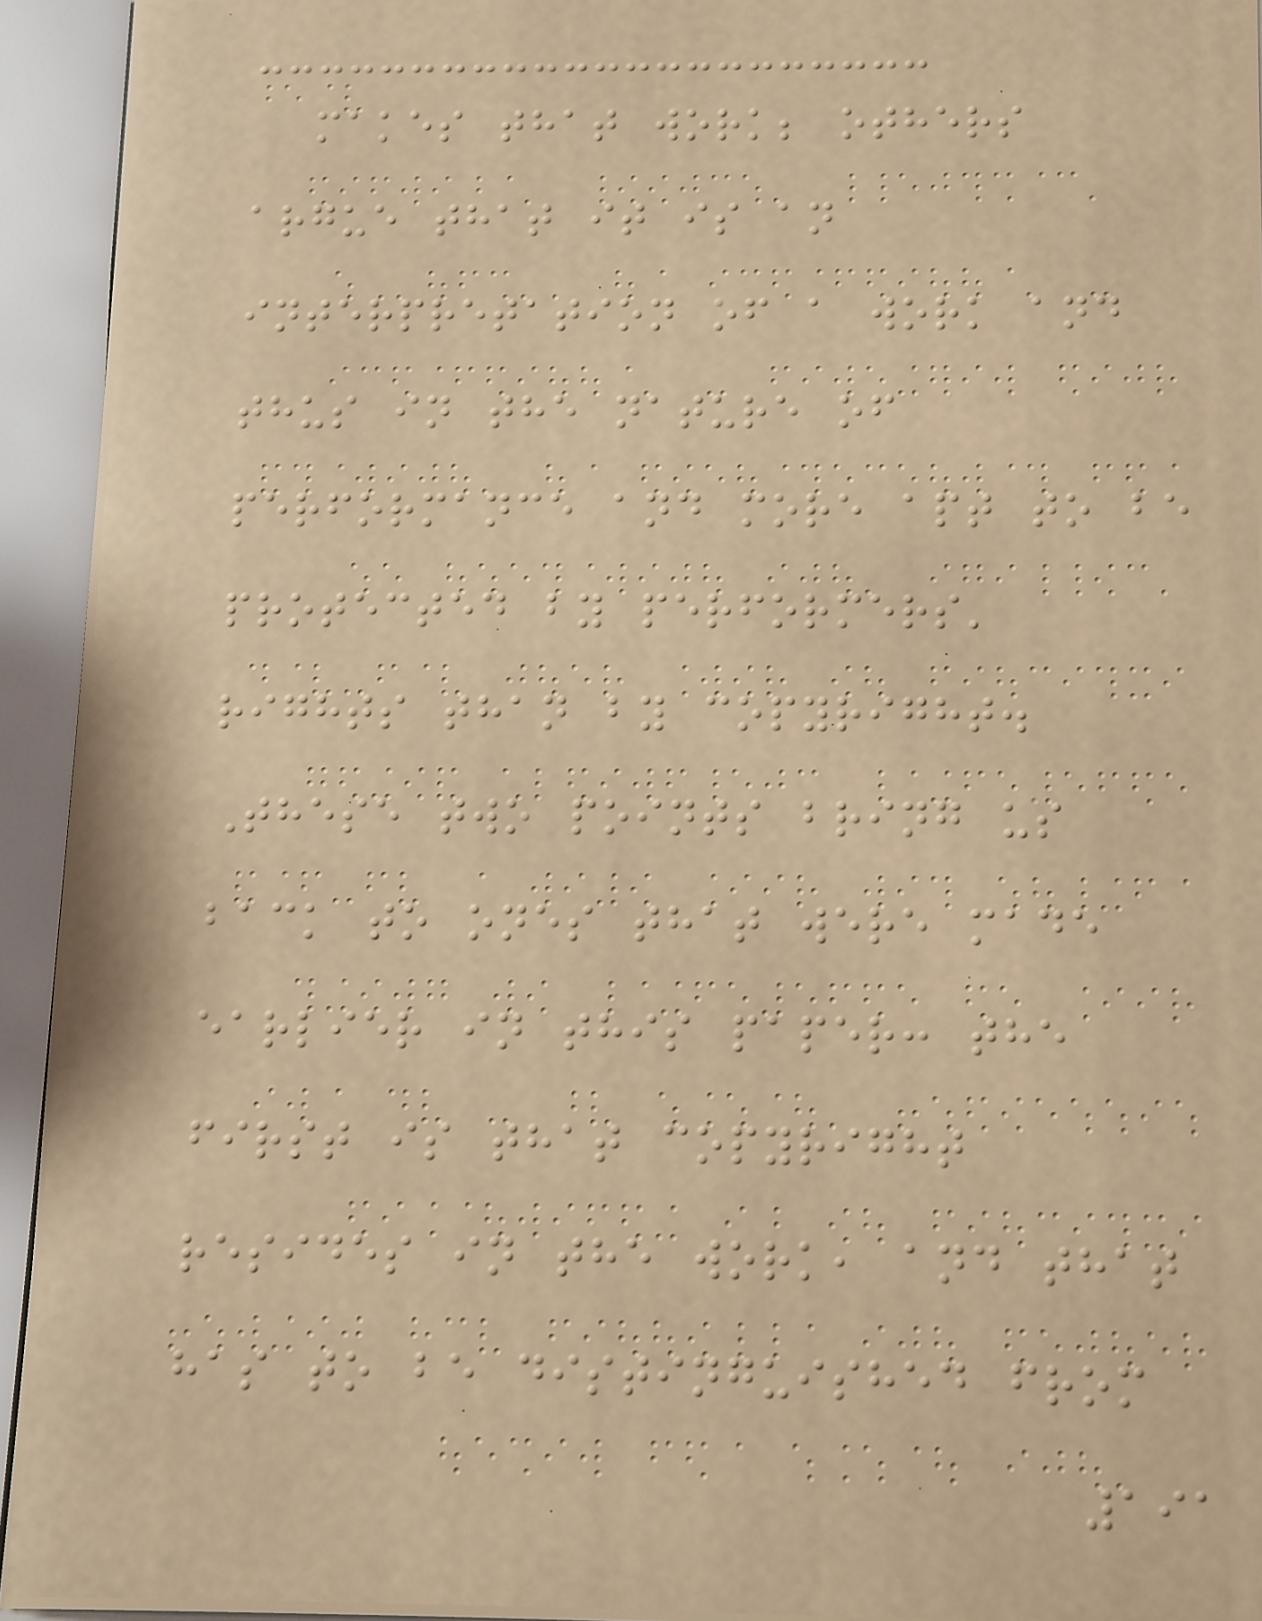makes that work; others
argue that it is an
interpretation of a work and
thus in the nature of
performance and more apt to be
protected by performers'
rights than by copyright.
These two points bring us
back to ones that were made
earlier in this paper: the
first is that copyright
resides in the work, and that
has to be distinguished from
191
